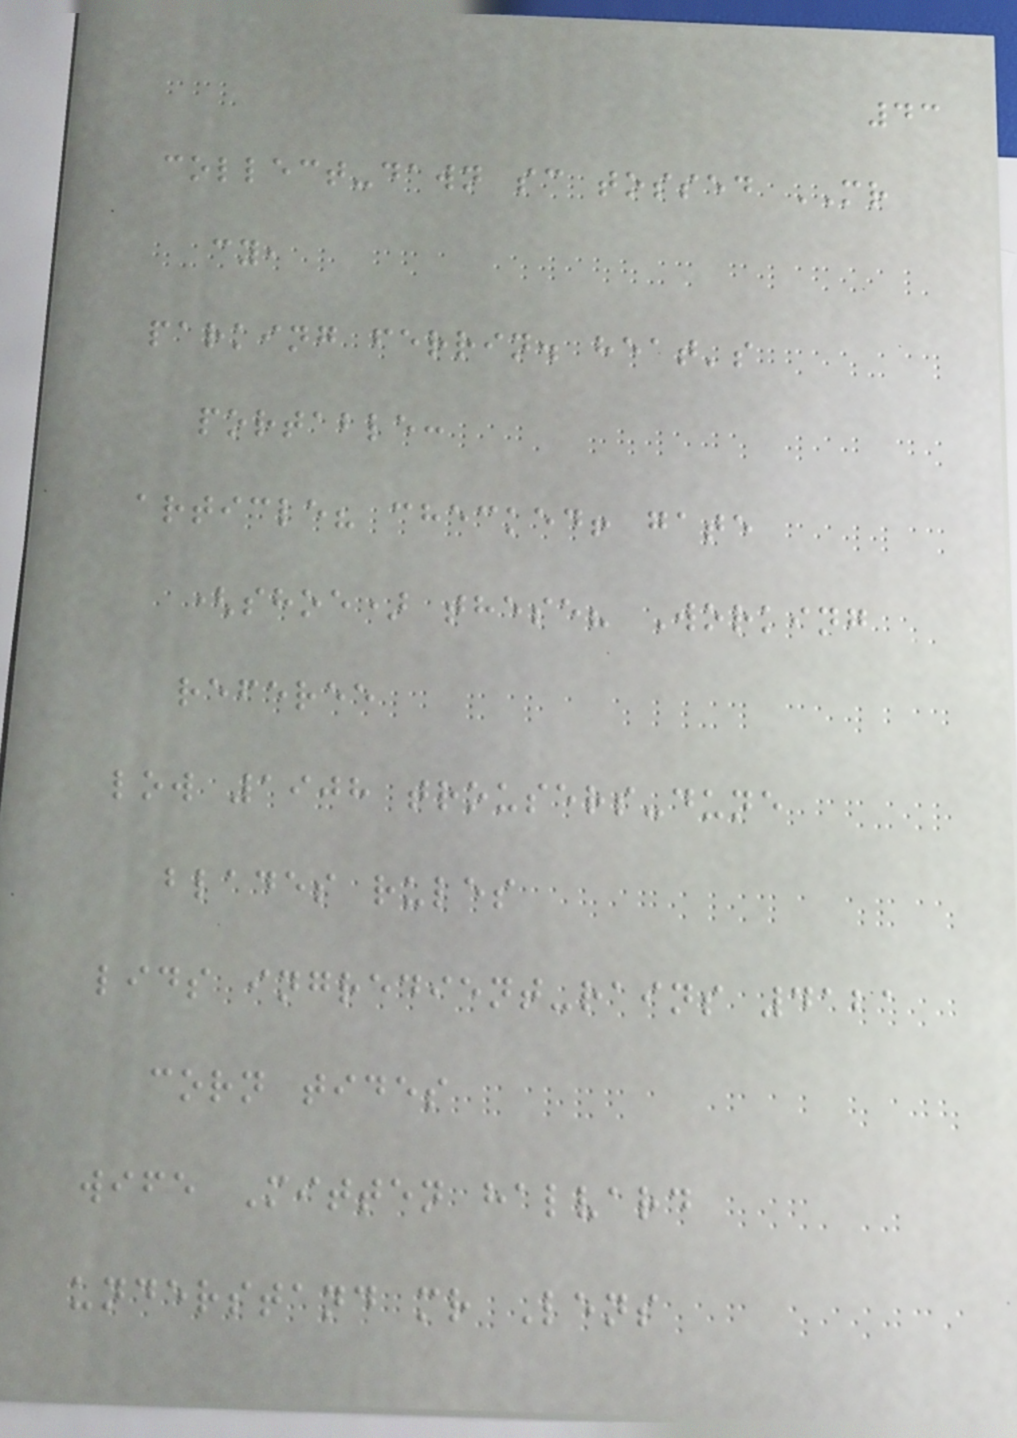43
collect-dawn sc tossed MR
cy,
parking ferrin. heat's
portable:
article? checked! gate
(shoe) these? Working
referee
low 1908 trousers-dune
blades rules
lids ingredient-rains 4121
corn tides
wife Mitten halvard
understand mr Lens
